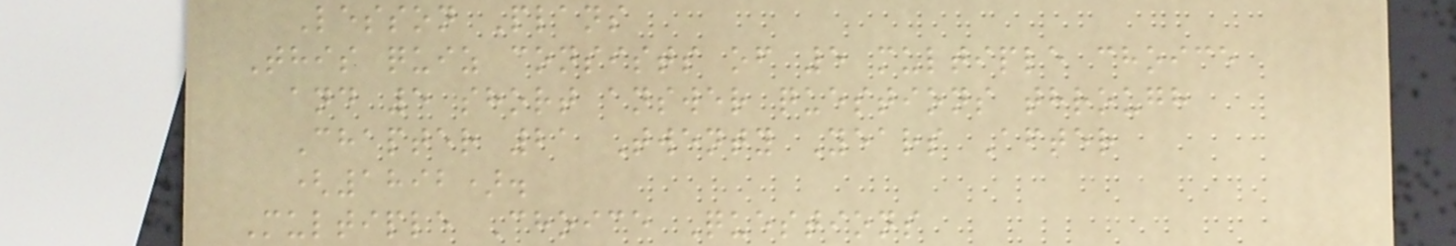Lesson Plans
This quiz consists of 5 multiple choice
and 5 short answer questions through
Chapter 21 Twenty Years After
(1892).
Multiple Choice Questions
